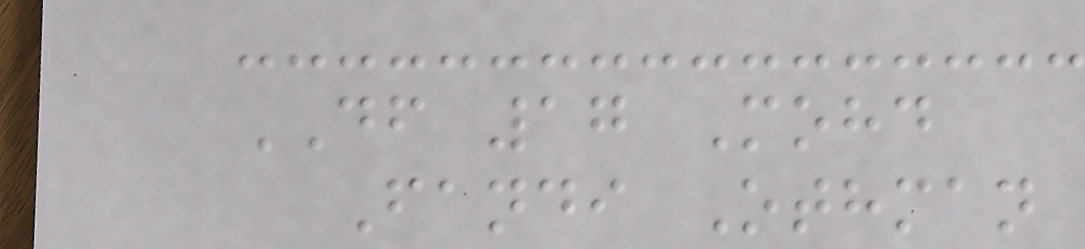DF 17 Mohd
Fandi Othman
